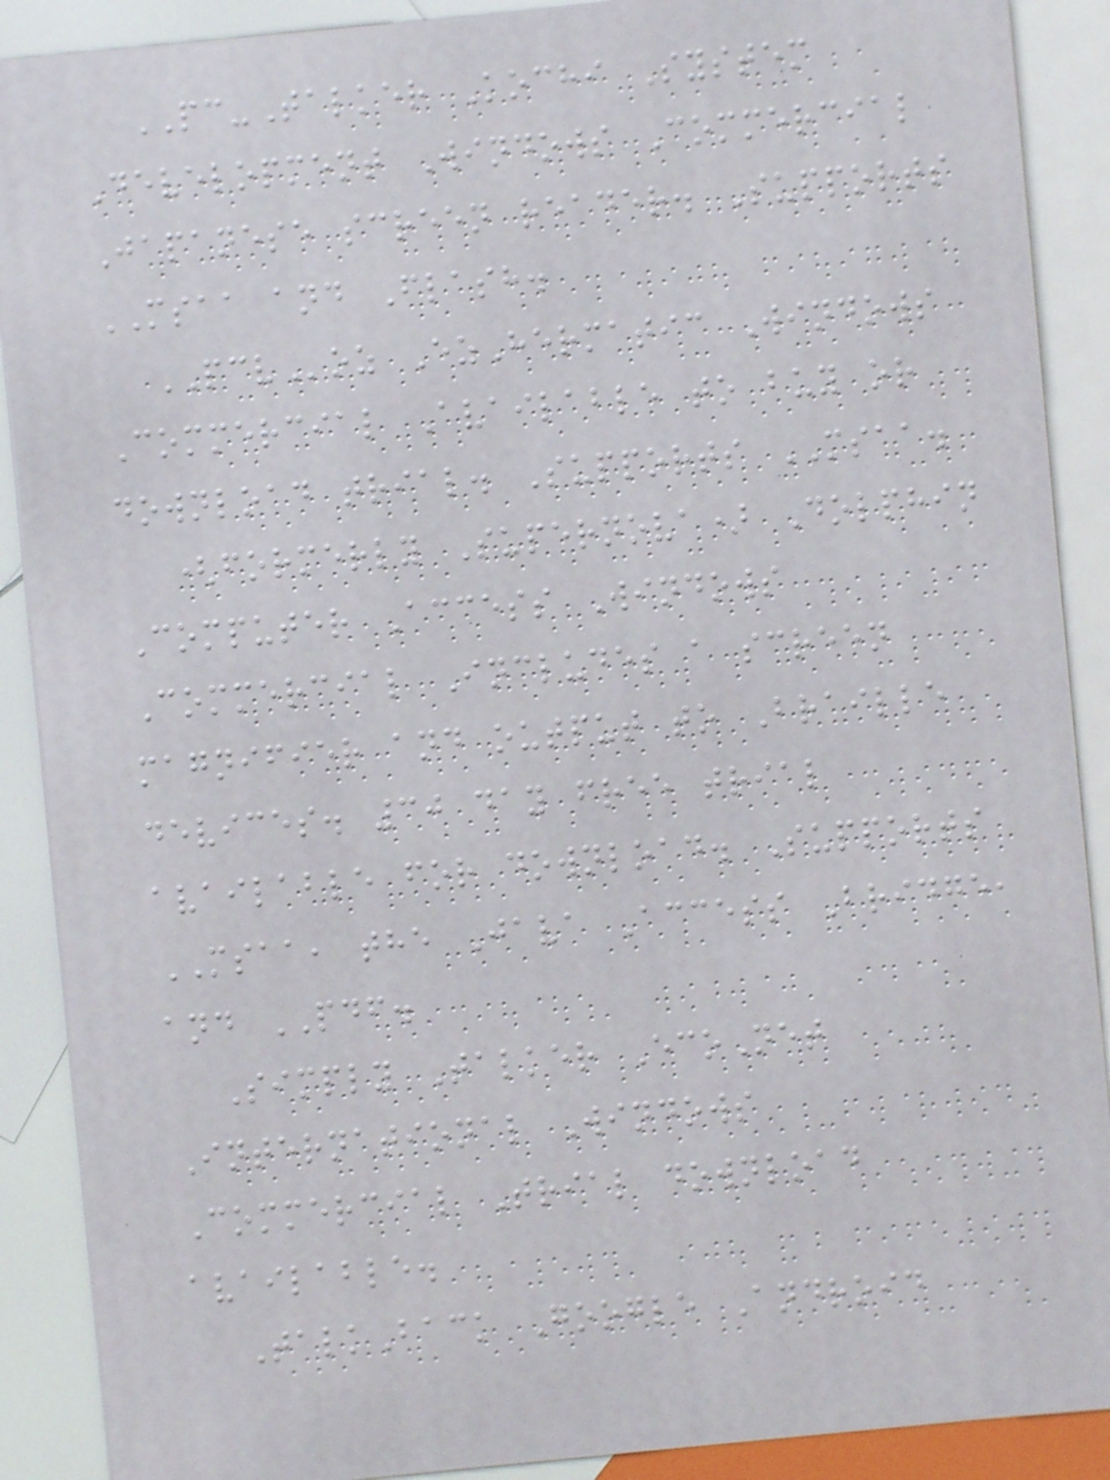PC-Talker Kochi System
Development Windows Commercial
Japanese screen reader. Supports
MSAA and Flash.
PCVoz EzHermatic Windows
Commercial Available to buy or
download trial. Supports MSAA.
(formerly Supernova) Dolphin
Computer Access Windows
Commercial Includes a screen
magnifier and output to Braille
devices. 30 day free trial
available for download. Supports
MSAA, the Java Access Bridge,
and PDF.
Simply Talker EcoNet
International Windows
Commercial Trial download
available.
TalkBack Google Android
